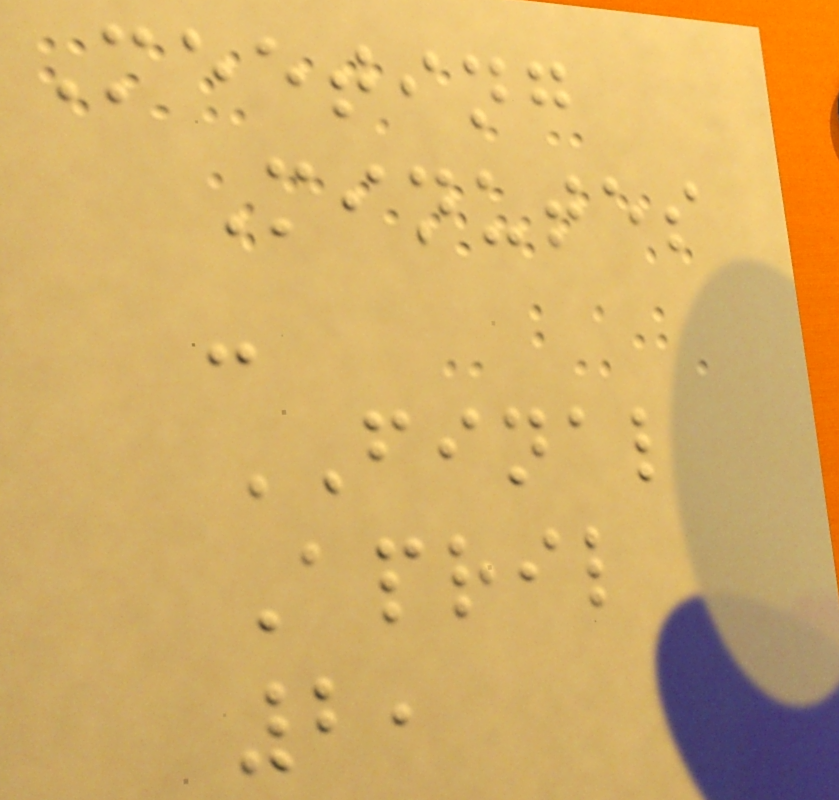Meeting
Minutes
-
FINAL
April
2,
